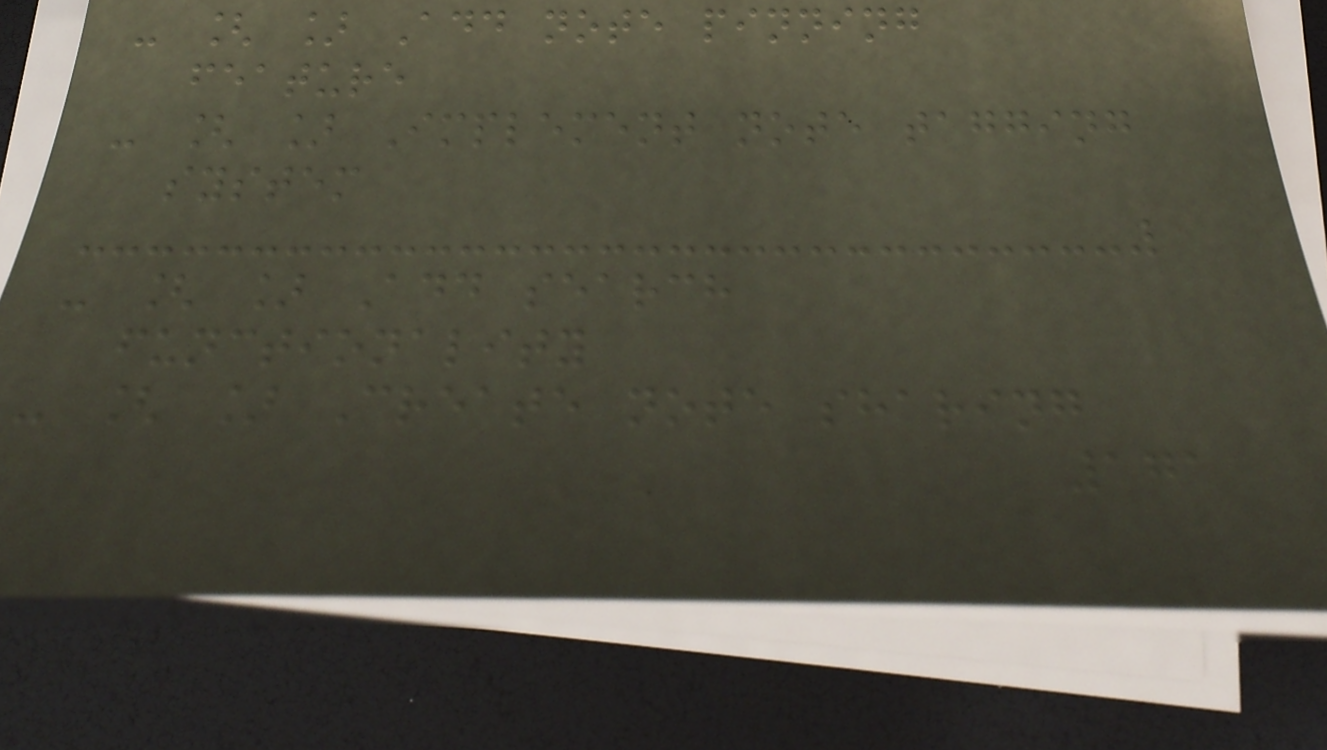- [ ] Add note pinning
feature
- [ ] Implement note tagging
system
- [ ] Add search
functionality
- [ ] Create note sharing
171
